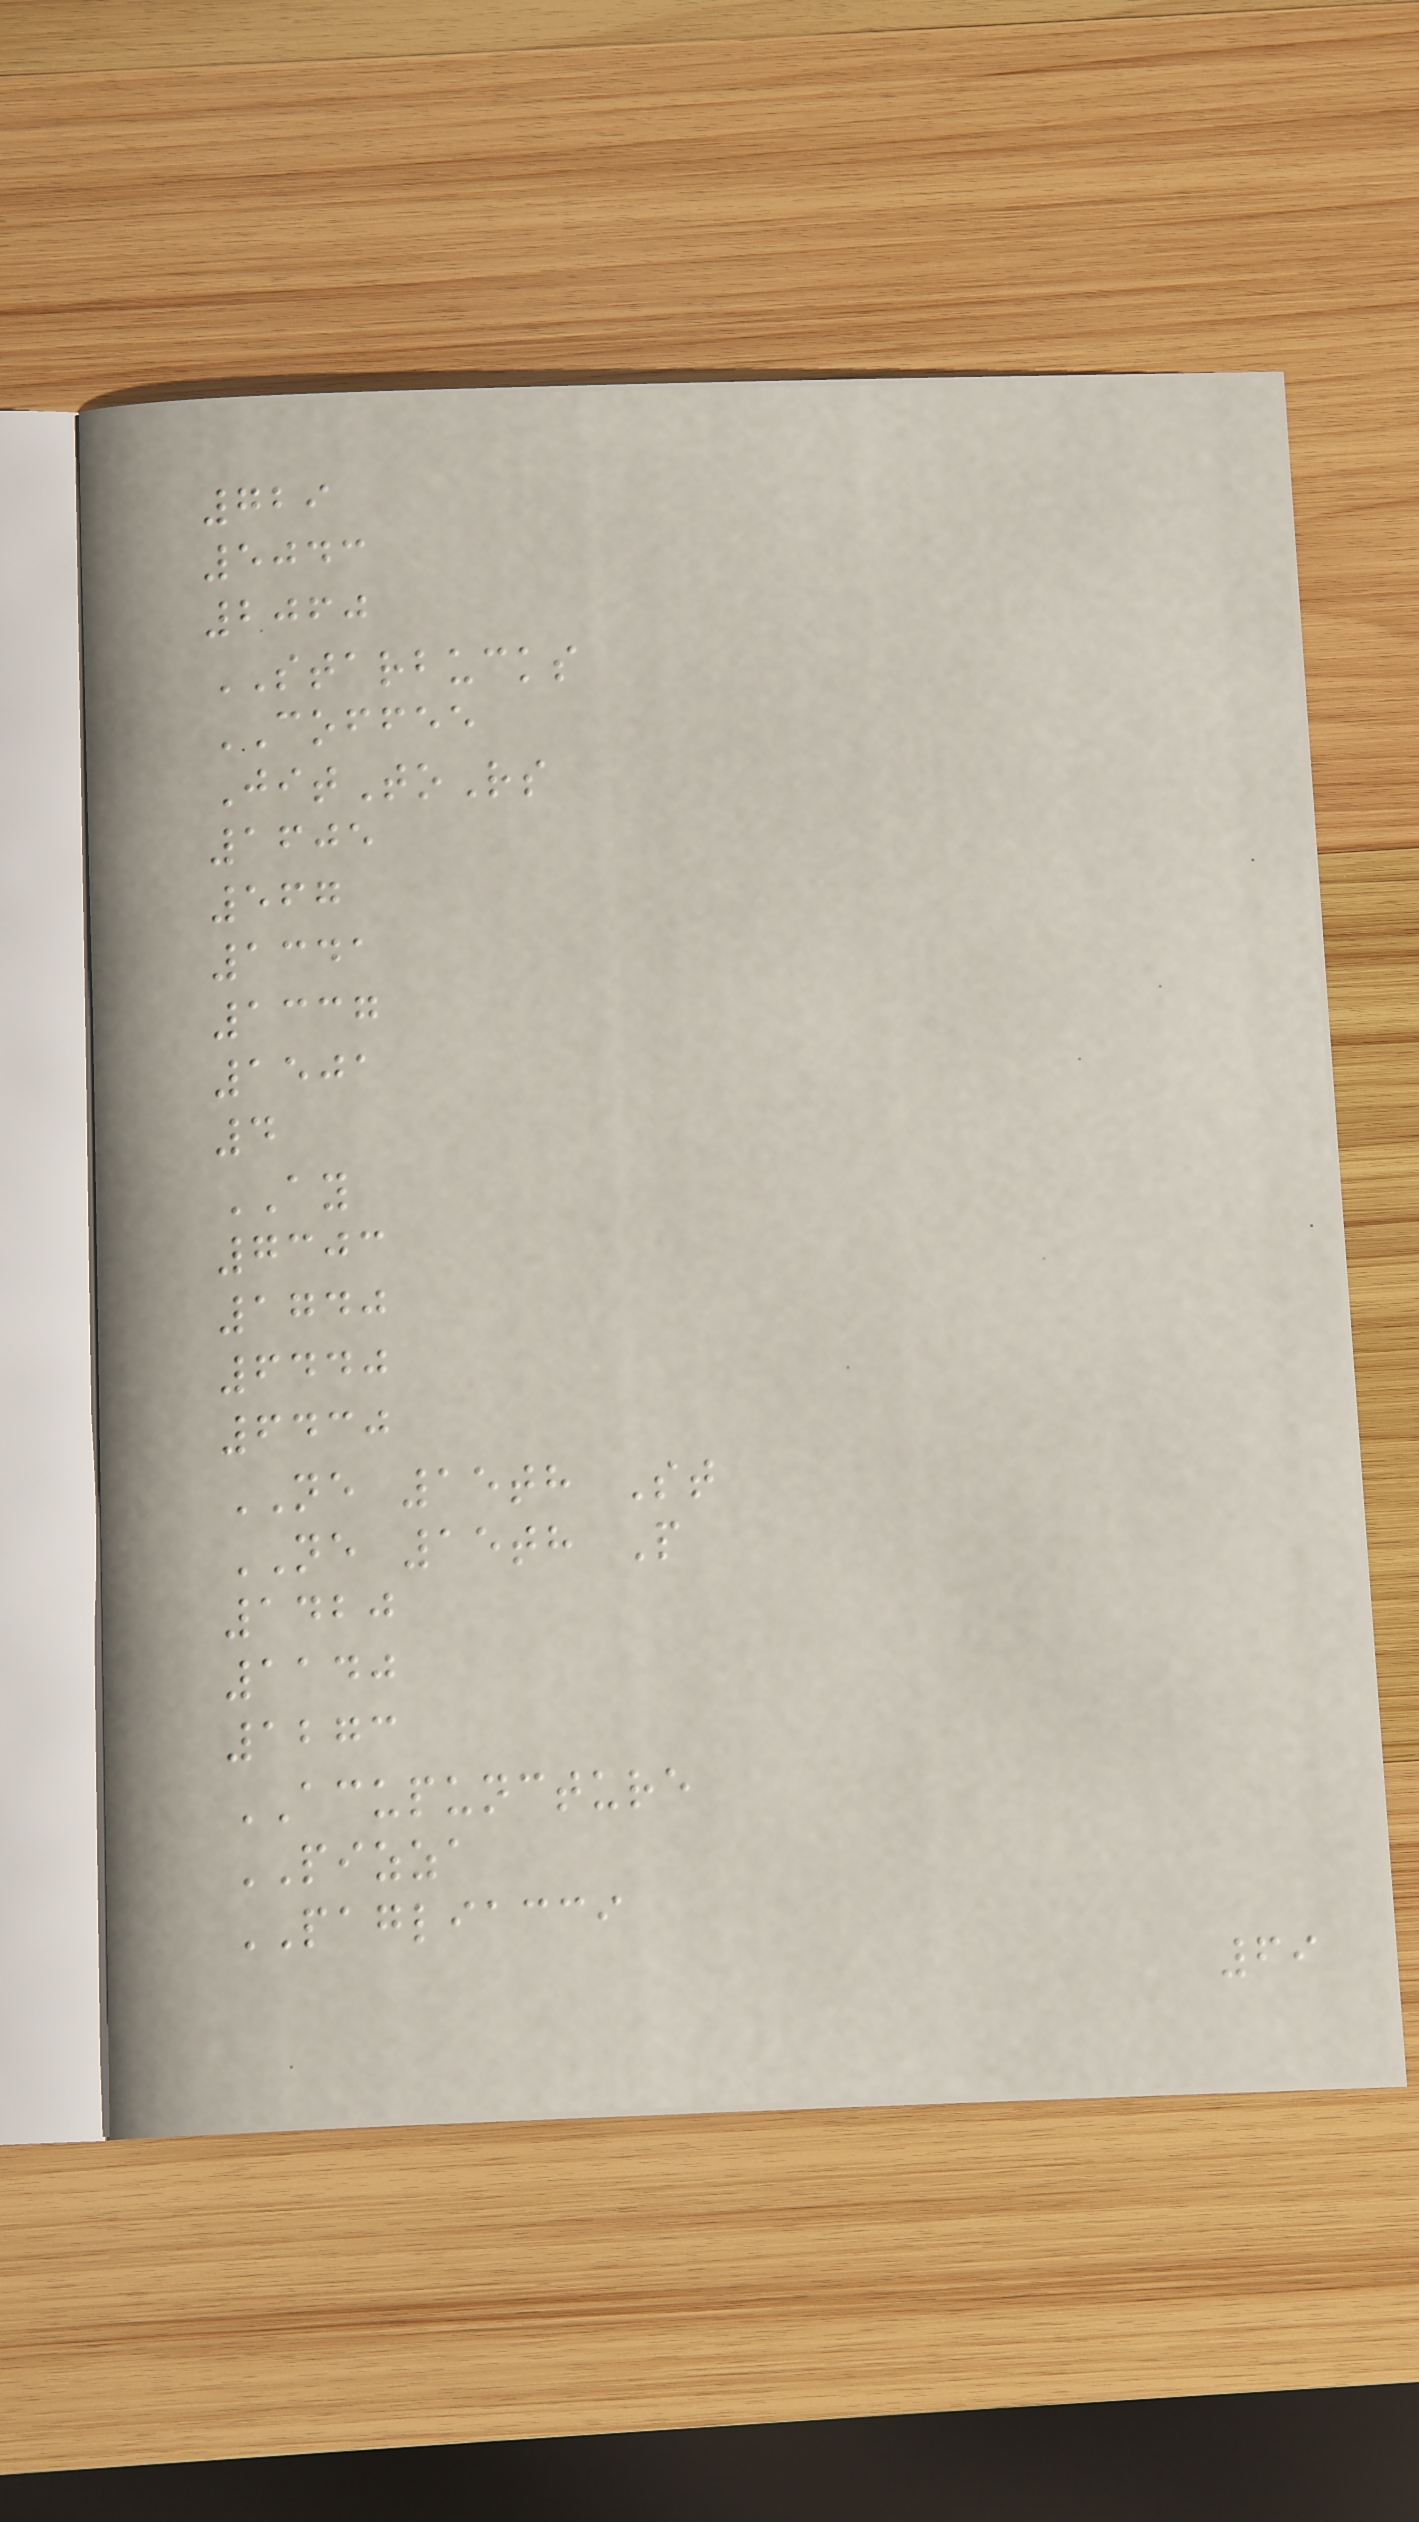729
5043
2060
STARBUCKS
COFFEE
JitToRs
1605
567
1341
1337
1501
4
AY
7303
1740
6440
6430
NE 15th St
NE 15th P
1420
1140
1273
ACUPUNCTURE
PIZZA
PAGLIACCI
69
